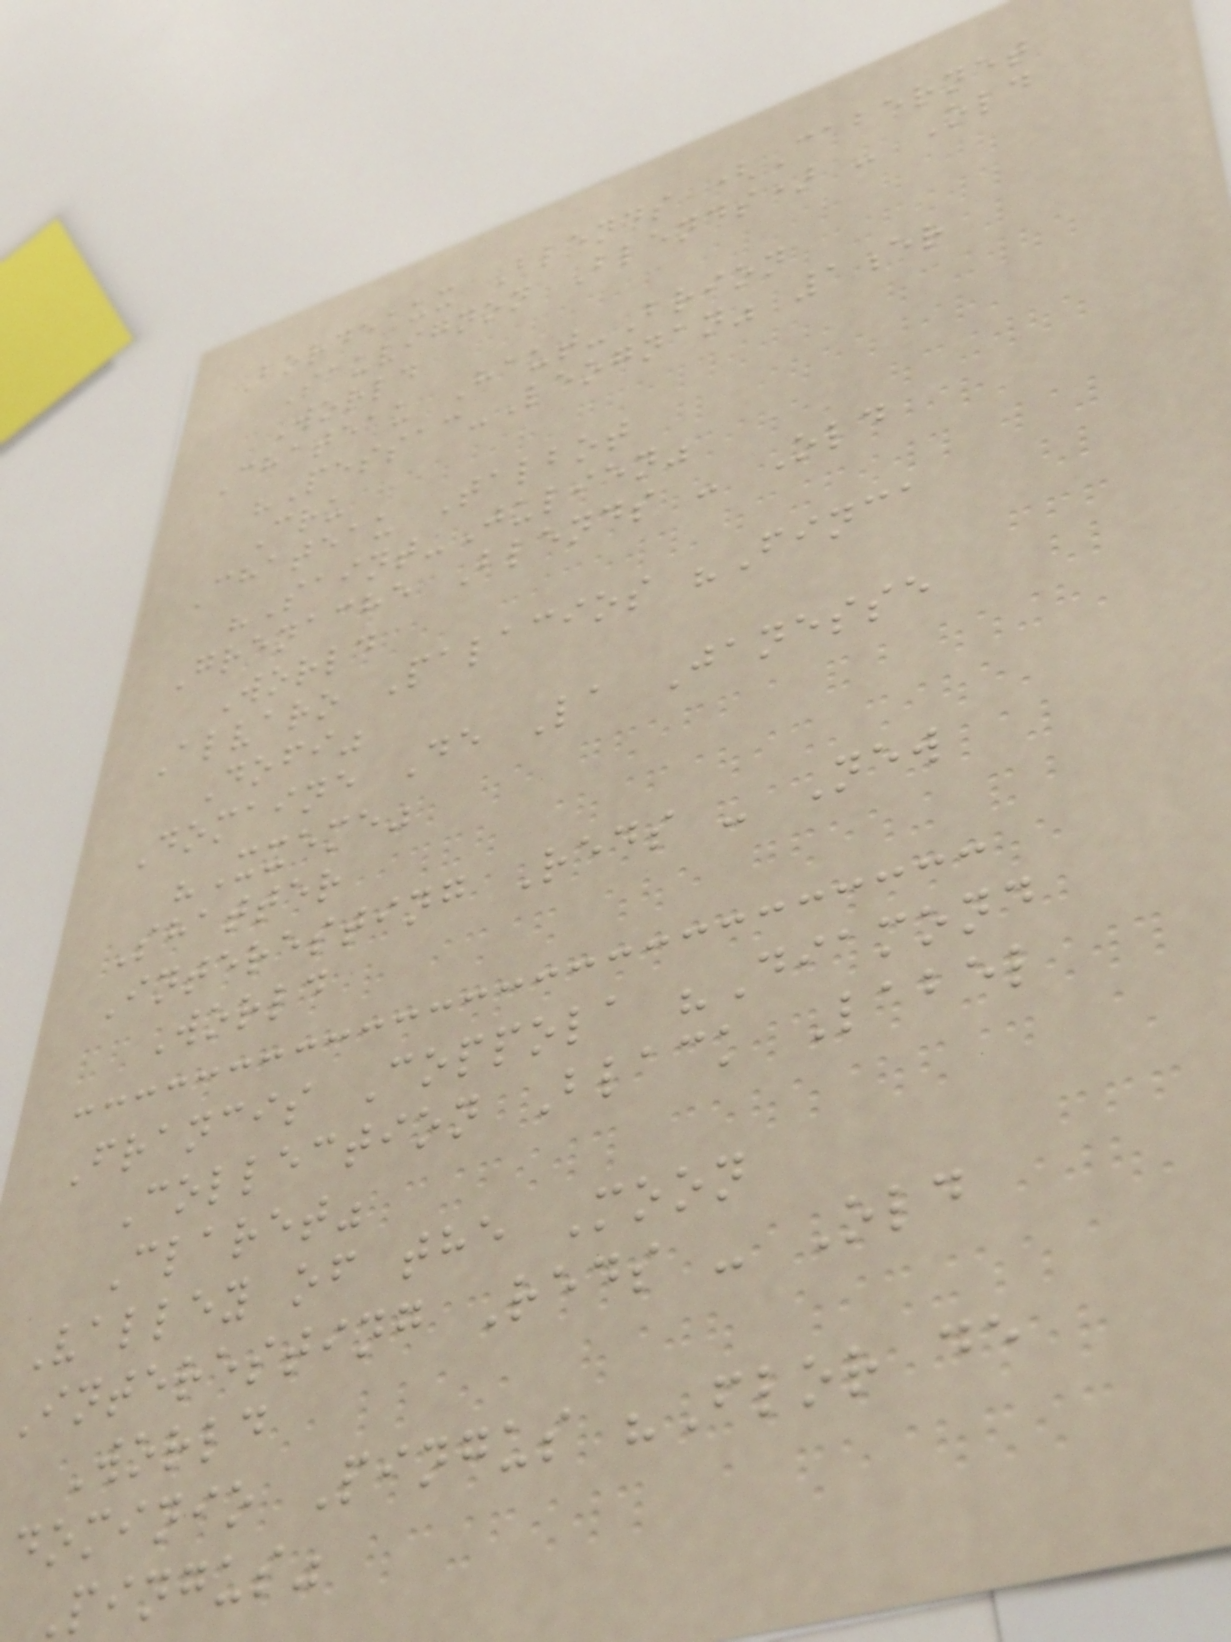Bordeaux Blends (Cabernet
Sauvignon Blends) - Old
World
Chateau Haut-Brion
"Pessac-Leognan" 1er
Cru
Chateau Talbot
"Saint-Julien"
Grenache Blends - Old
World
Alvaro Palacios "Finca
Dofi"
Domaine De La Janesse
"Xxeme"
Shatter
Interesting Reds - New
World
Francis Coppola "Diamond
Collection Black Label
Claret"
Valley of the Moon
Interesting Reds - Old
World
dominio Pingus "Flor de
Pingus"
